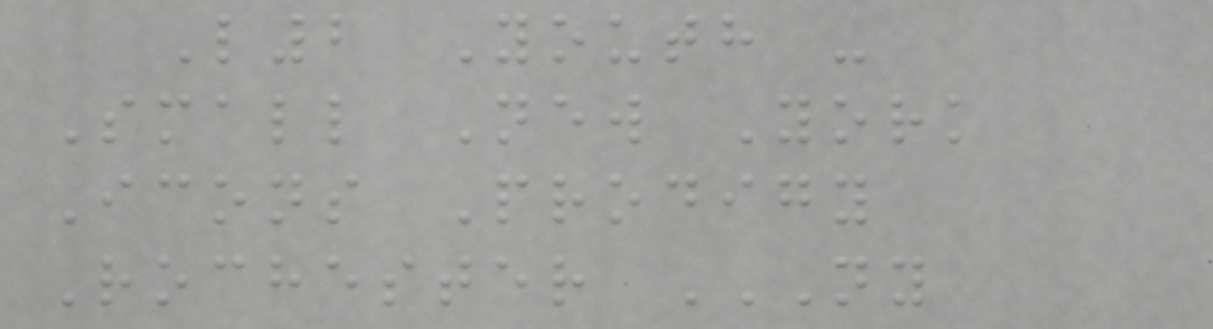L2 Youth -
Small New York
Icons Prodigy
Rochester NY
